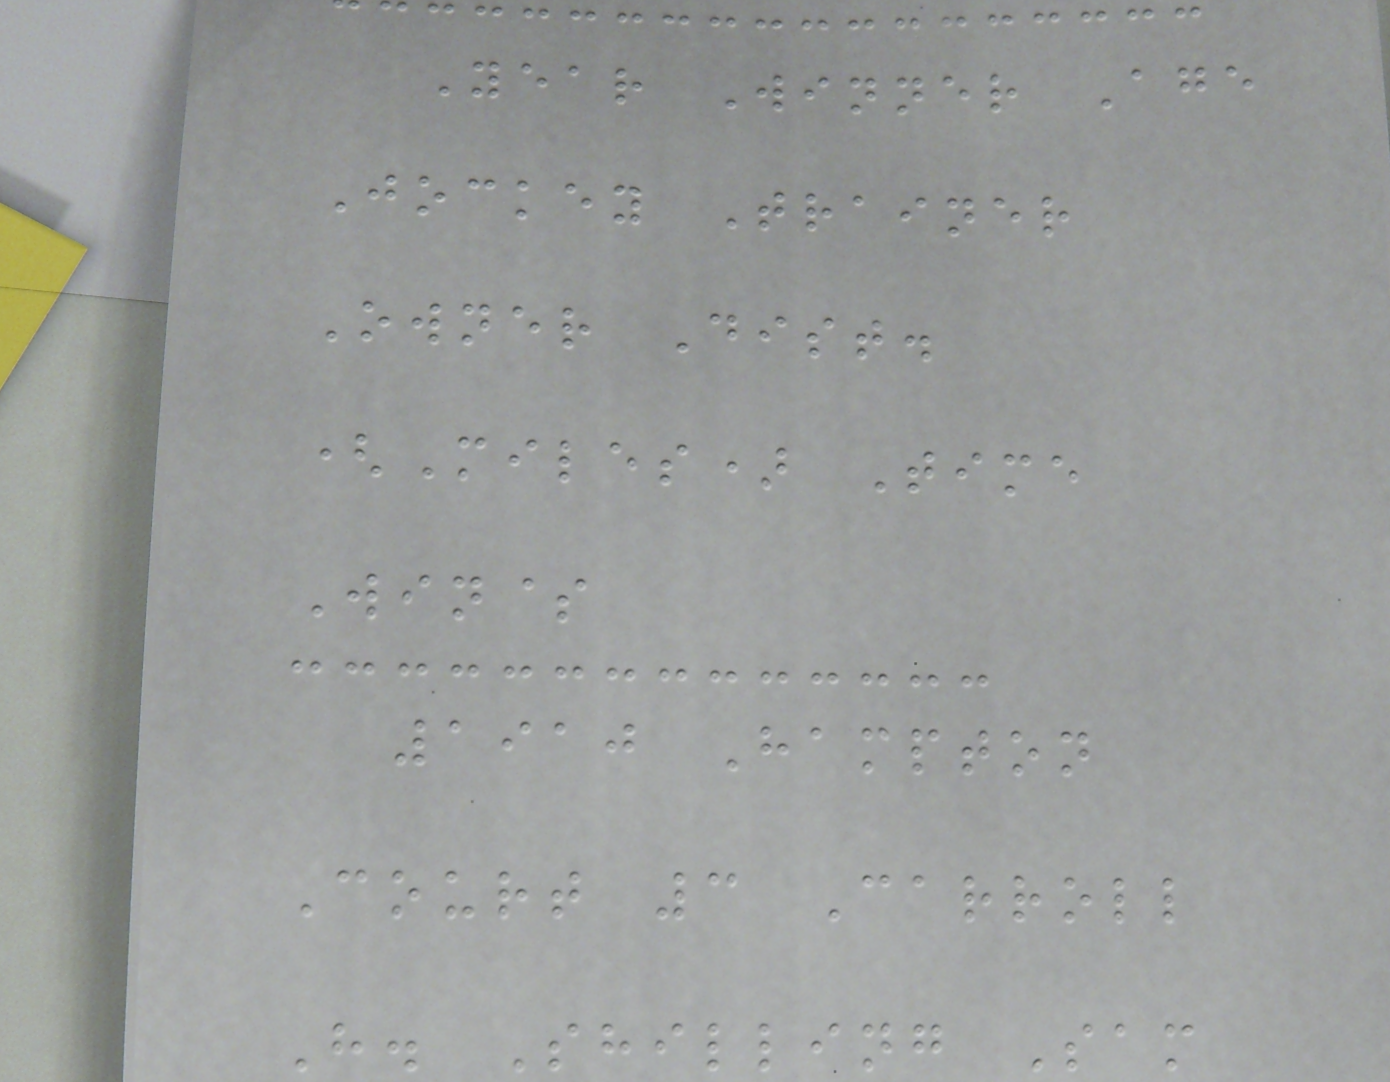Year Winner Age
Jockey Trainer
Owner Dist.
(Miles) Time
Win$
1910 Hampton
Court 3 Carroll
H. Shilling Sam
